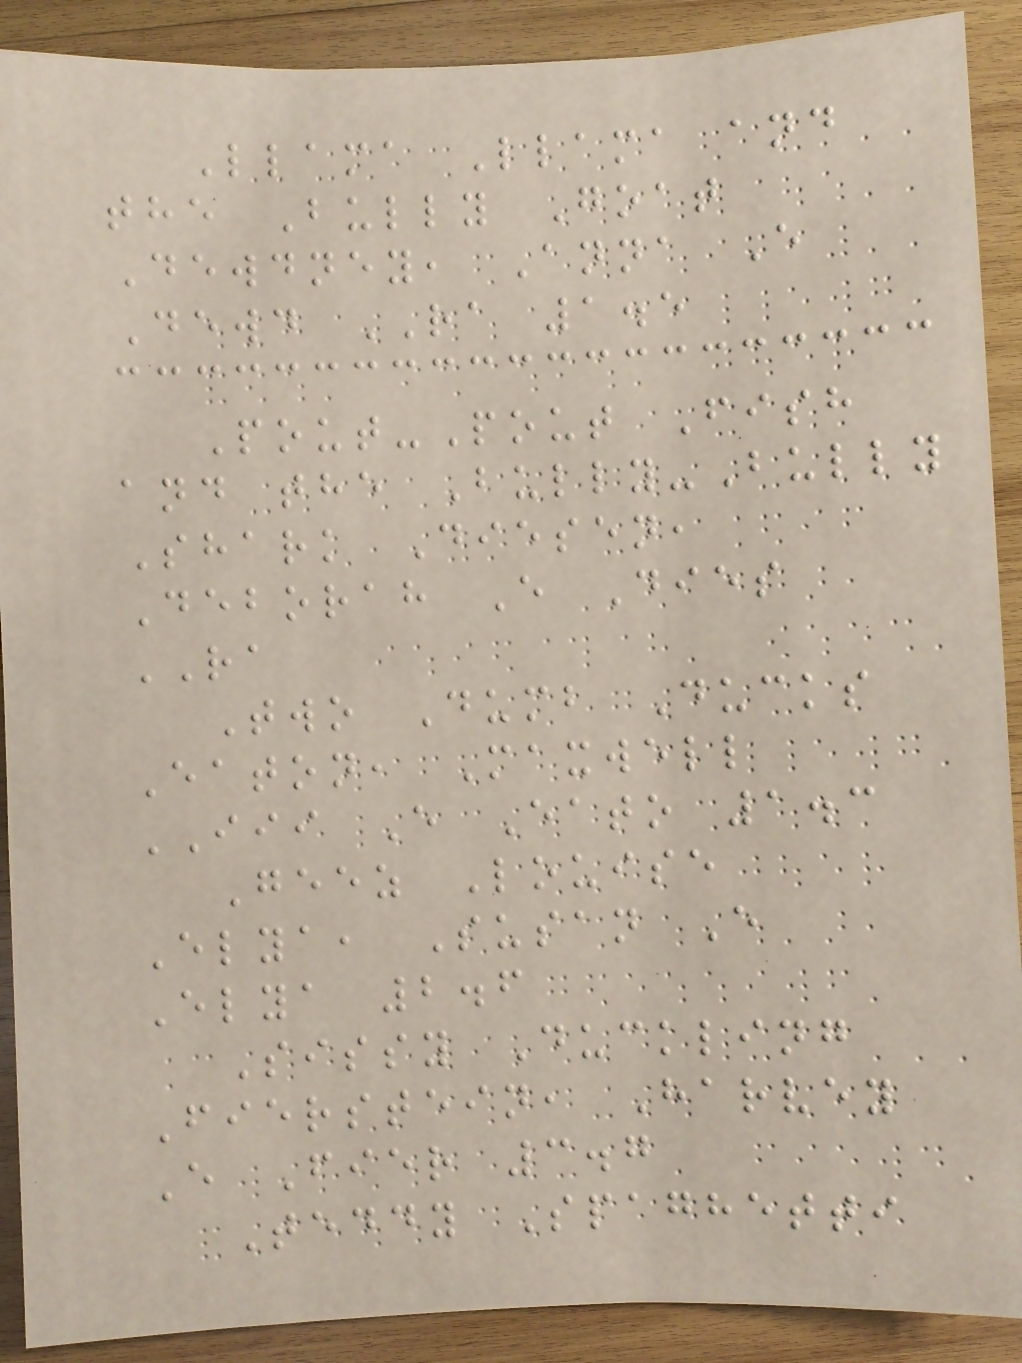Llama Llama and
the Bully Goat
Dewdney, Anna E
Dewd RA 1.5
Pout-Pout Fish
and the Bully-Bully
Shark Diesen,
Deborah E Dies
RA
Two Dumb Ducks
Eaton, Maxwell
III E Eato 1.3
Geez Louise
Elya, Susan E
Elya 2.6
Sissy Duckling
Fierstein, Harvey
E Fier 3.7
Teddy Spaghetti
